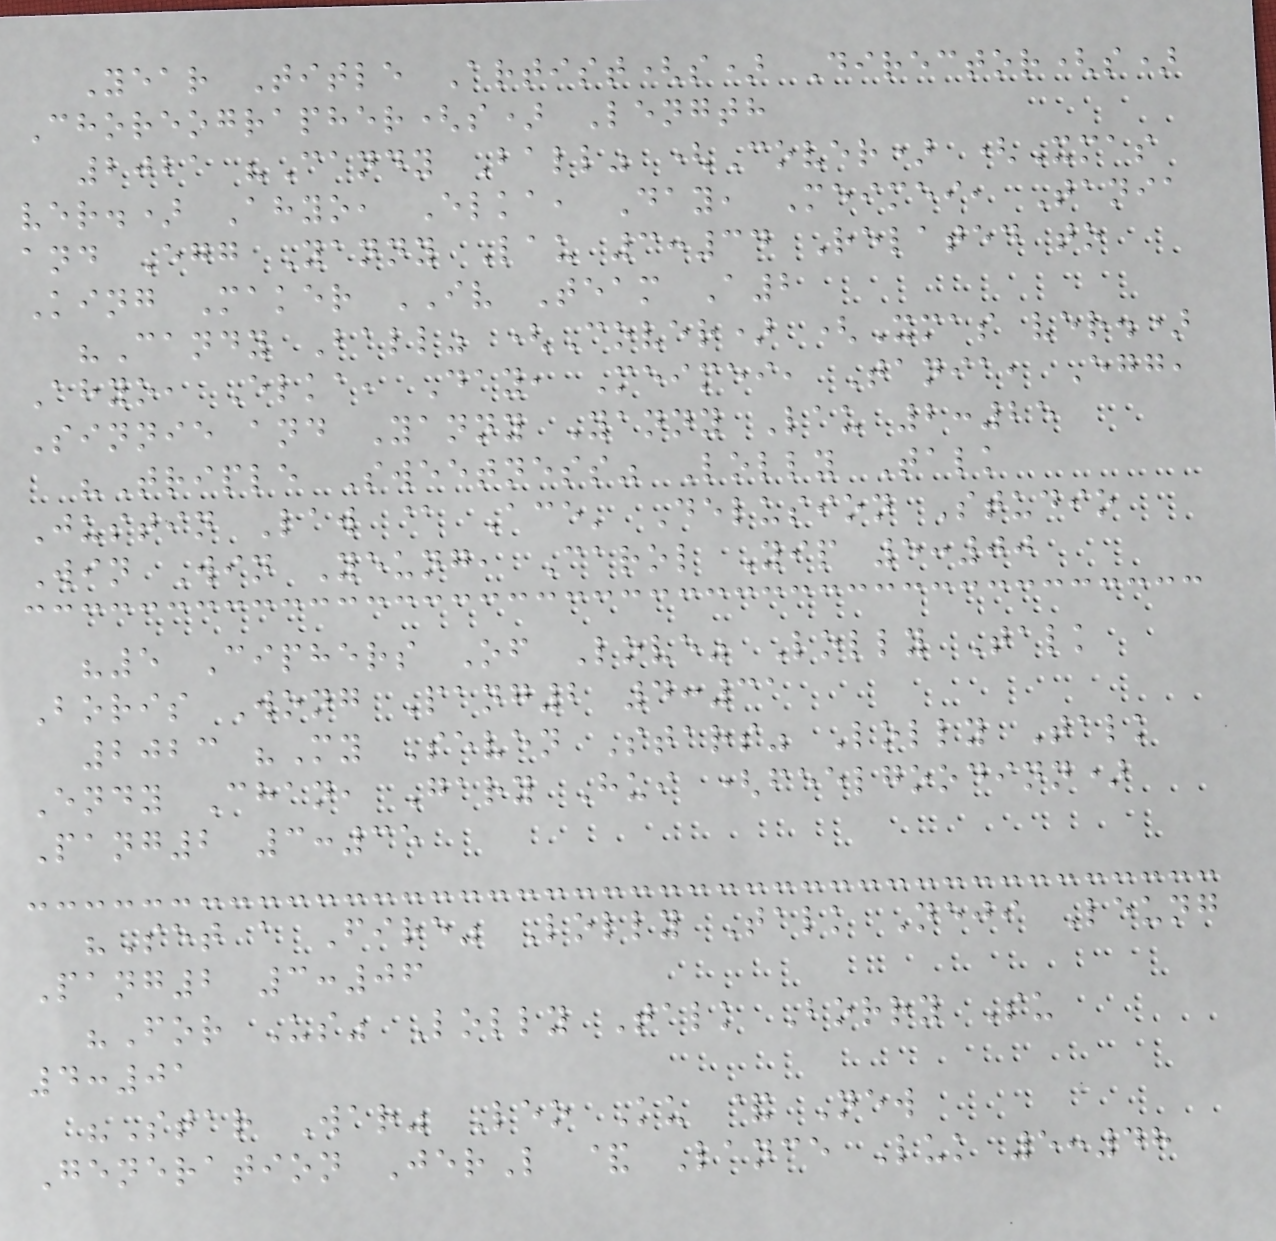Year Title Artist(s) Director(s)
Choreographer(s) Length
2021 "Candy Ball" (Cover) (Xmas
ver.) Ahyo, Elka, Day, Meimei, Tania
and Egg Yanny Lau 3:34 Related to
King Maker IV Team A2
"Candy Ball" (Cover) (Xmas ver.)
Ahyo, Elka, Day, Meimei, Tania, Egg,
Sinnie and Yanny Yanny Lau 2:25
"Triple Sweetness" Lolly Talk
Justin Law @ Ace' Delusion Studio
Win Win Yeung, Carol Yip 5:00
"5 Ciphers Of Love" Lolly Talk
Boris Wong Pang2 4:31
2023 "My Seven Stars" Lolly Talk
Endy Chan, Gary Hui (feelgoodinn)
Pang2 3:35
"Set a Fire" Lolly Talk Neji Leung
Pang2 3:06
"For Us" Lolly Talk Borry Su
4:01
"Star War" Leo Ku & New
Generation JerL & Lance Luk 5:48
